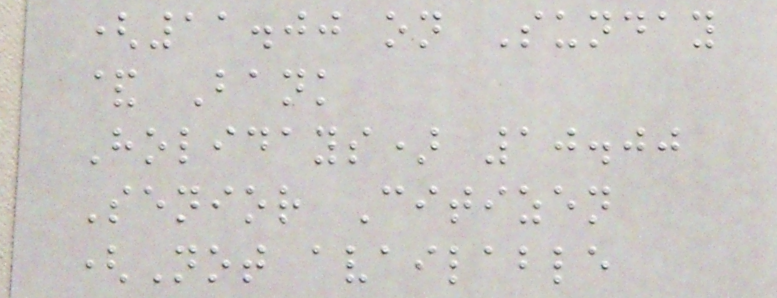(11.00 on Sunday
& Bank
Holidays) 10.00
Senior Citizen
(Not available
